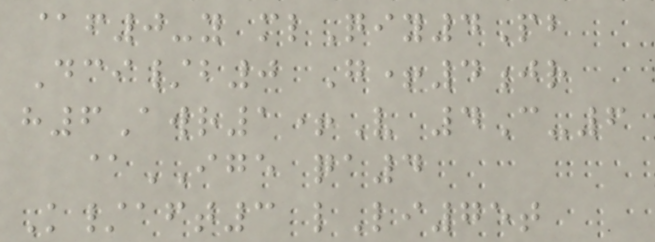@f0-y mlQiy4Pb
Dci/b0 G+4jr
h6Awr1+V 4C-6
@IGE qa4
K/aft3 lLi75t
